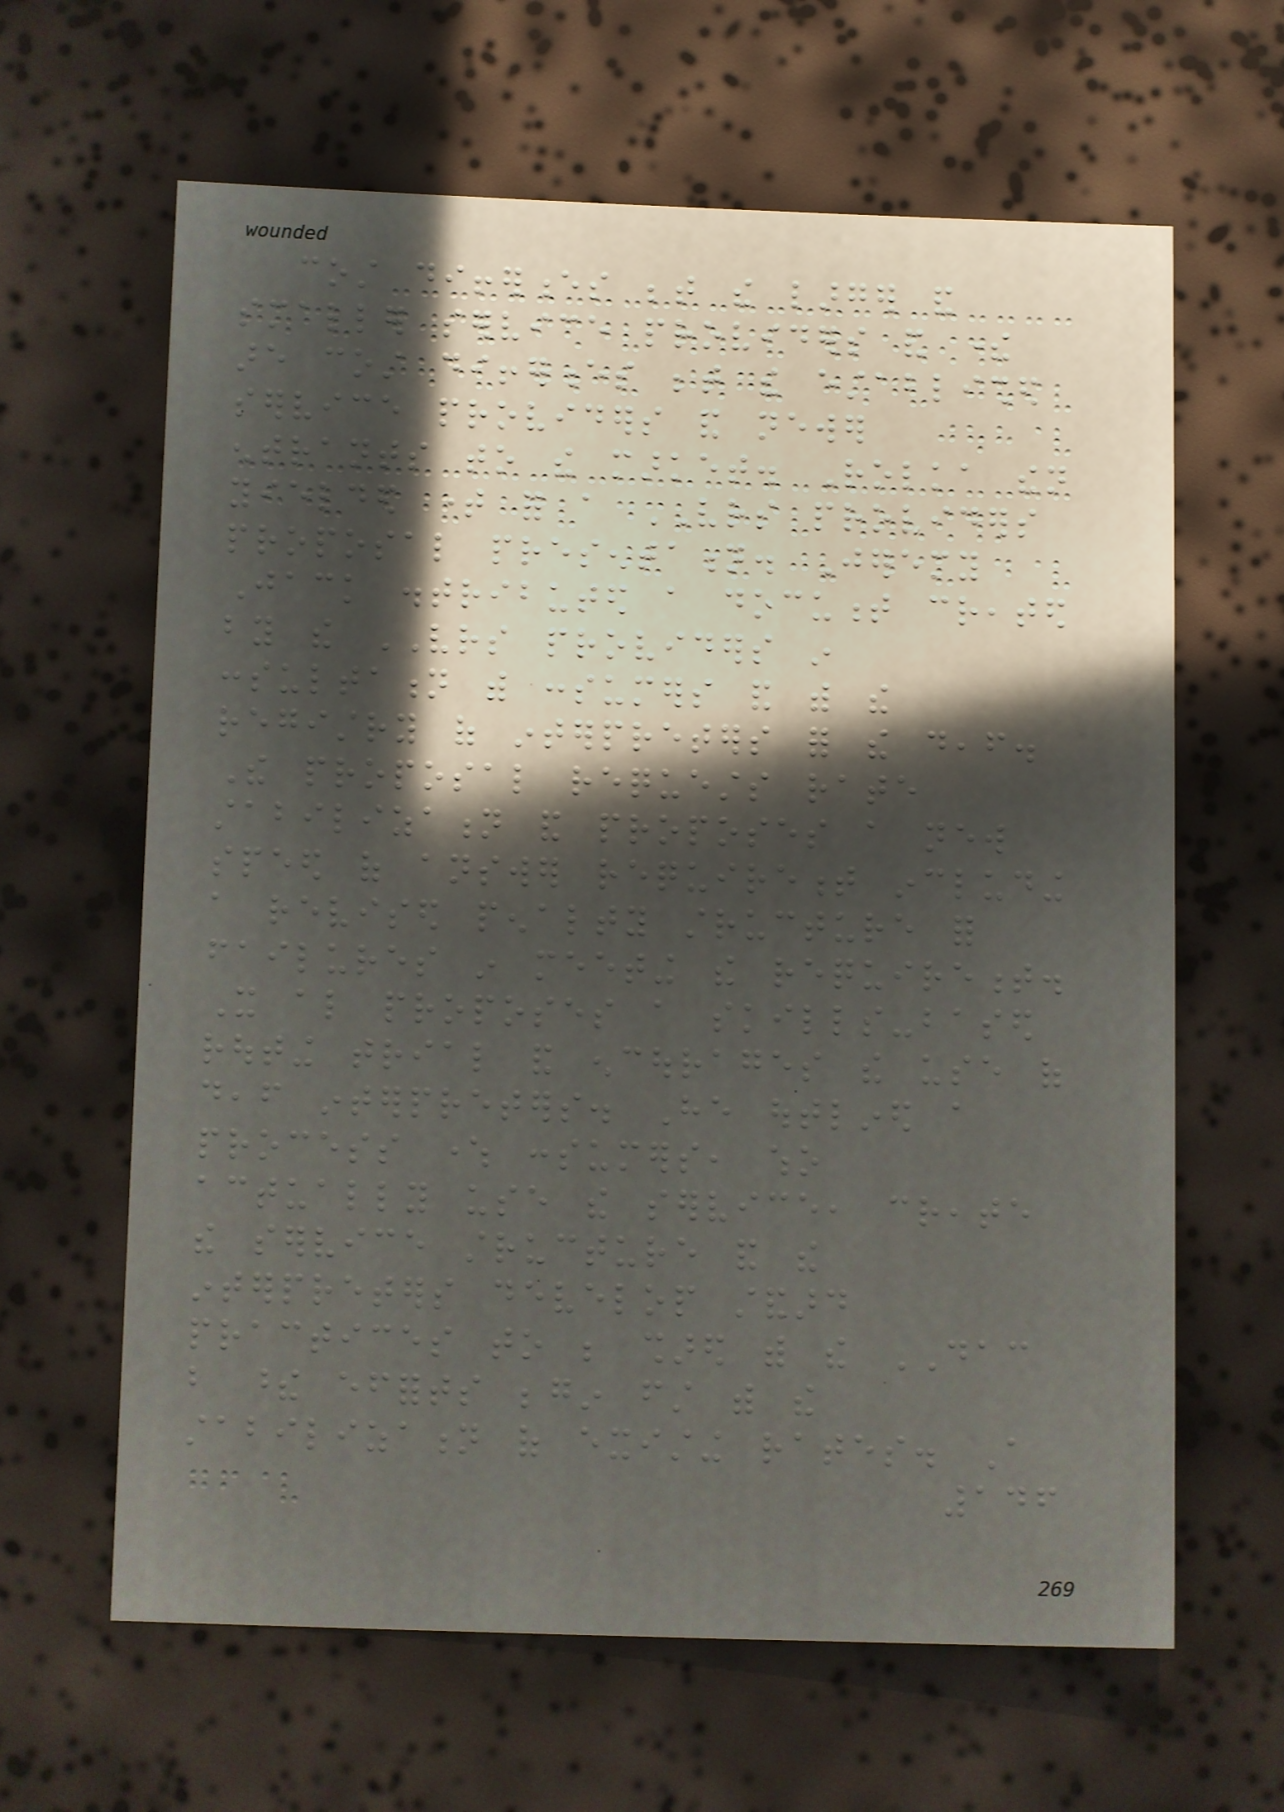cost differences between the larger and
smaller service providers and there
are cost differences between the established
service providers and newer
entrants to the market. Rolka then
yielded time for a VRS providers
proposal presentation. Jeremy
Jack distributed a document created
by the VRS providers in
consultation with consumers and with the
registry of interpreters for the deaf.
The proposal requests rate
stabilization and proposes a new
speed of answer requirement including
a revised penalty structure for
failures in meeting the requirement.
It also proposes a skills-based
routing trial and encourages the use of
deaf interpreters. He outlined a
process where consumers, who
actually use the service, create
the service structure and the
interpreters develop standard
practices to be shared with the DAC
but these efforts begin first with the
stabilization of existing rates. A
146
